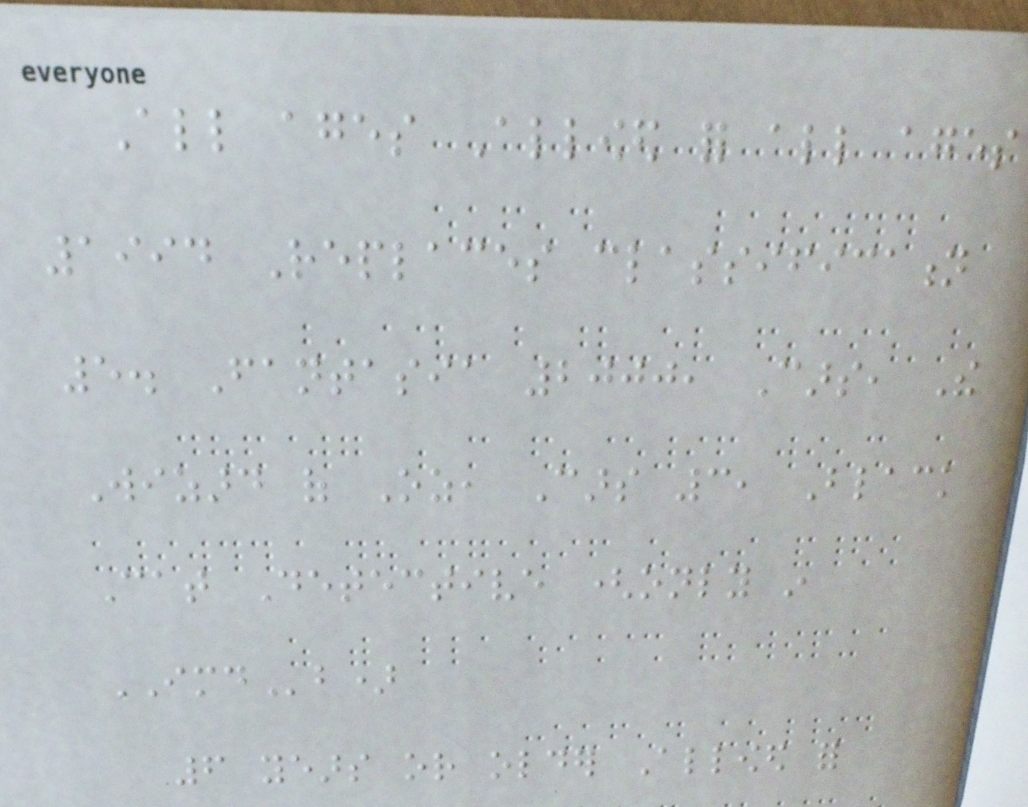All ages Allowed for all ages
1994 Replaces classification
5. Fantasia 2000, Cars, The
Wizard of Oz, Cars 3, Black
Cat Detective (only in
IMDb)
6 years or older Allowed for
